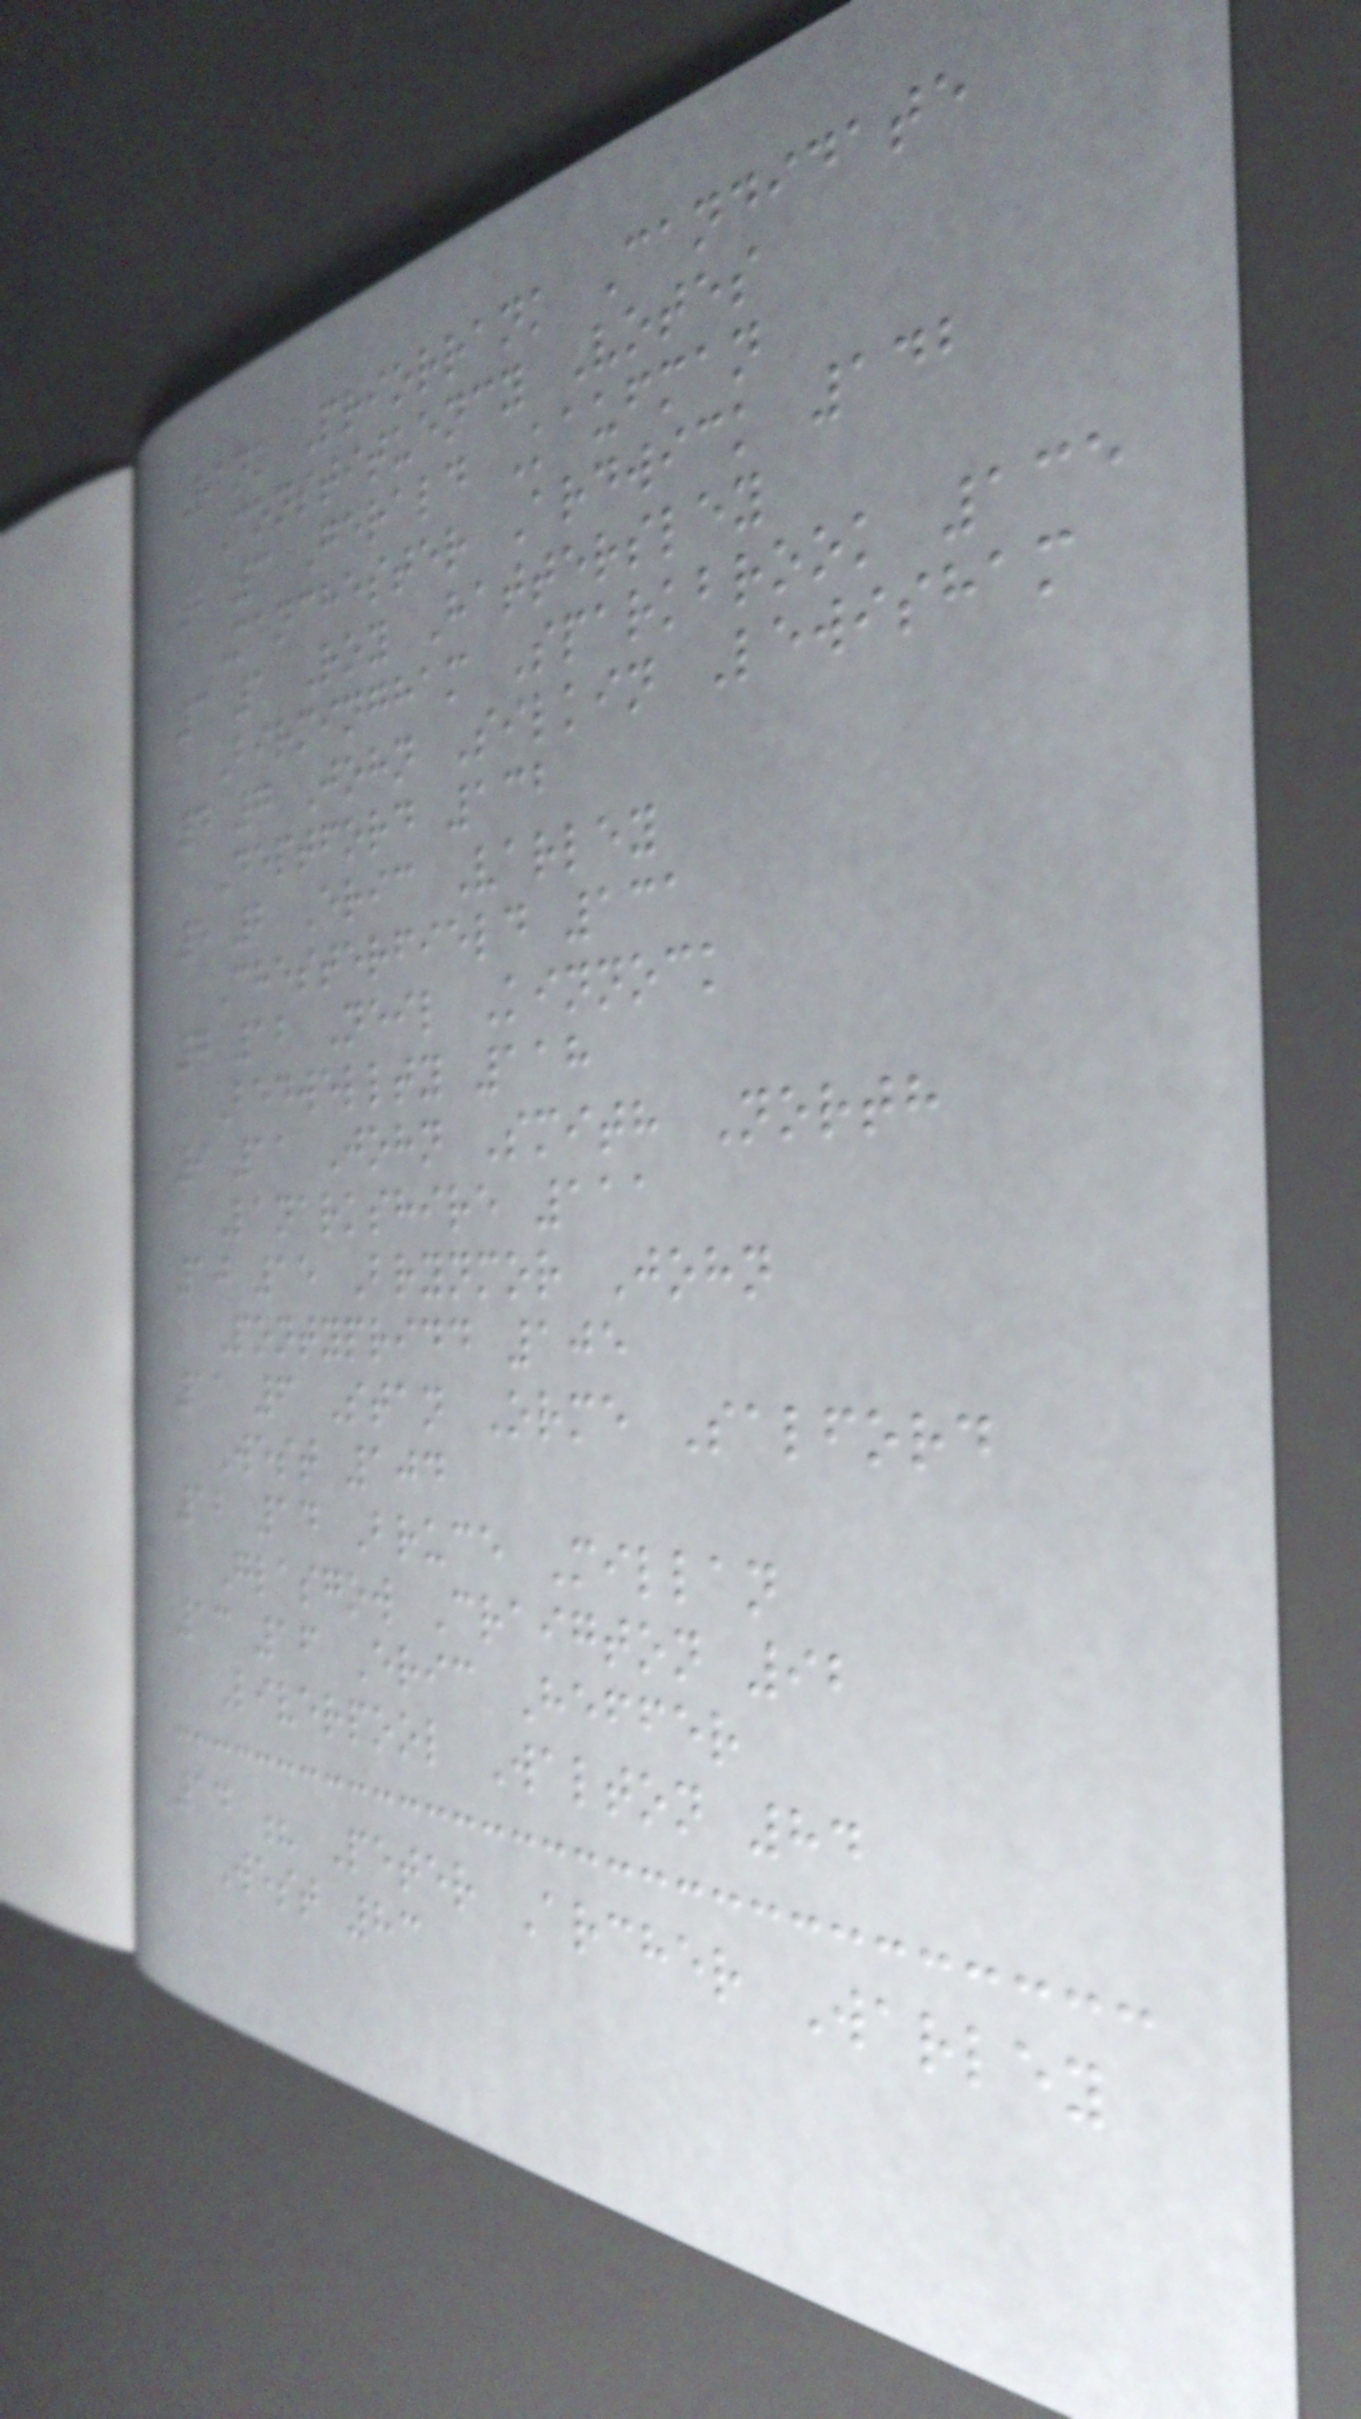Rank Priorrank Candidate
Constituency Votes
2 3 Gerald Kaufman
Manchester Ardwick 142
3 1 Roy Hattersley
Birmingham Sparkbrook 135
4 7 John Silkin Lewisham
Deptford 132
5 2 Eric Varley
Chesterfield 131
7 12 Neil Kinnock
Bedwellty 118
9 11 John Smith North
Lanarkshire 111
10 15 Brynmor John
Pontypridd 105
11 6 Stan Orme Salford
West 104
12 14 Bruce Millan
Glasgow Craigton 92
13 16 Eric Heffer
Liverpool Walton 84
14 ? Peter Archer Warley
West 83
